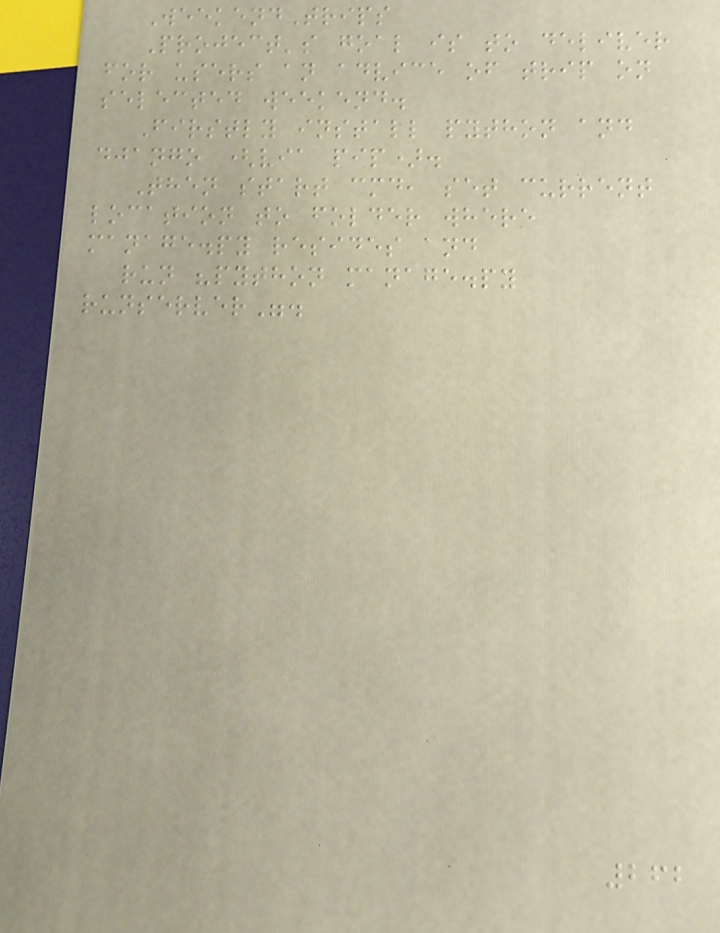WeekendTrips
Project's goal is to deliver
for users an advice of trip on
selected weekend.
Firstly install python and
django (via pip).
Then start cmd, set current
location to folder where
manage.py resides and
run "python manage.py
runserver".
262
